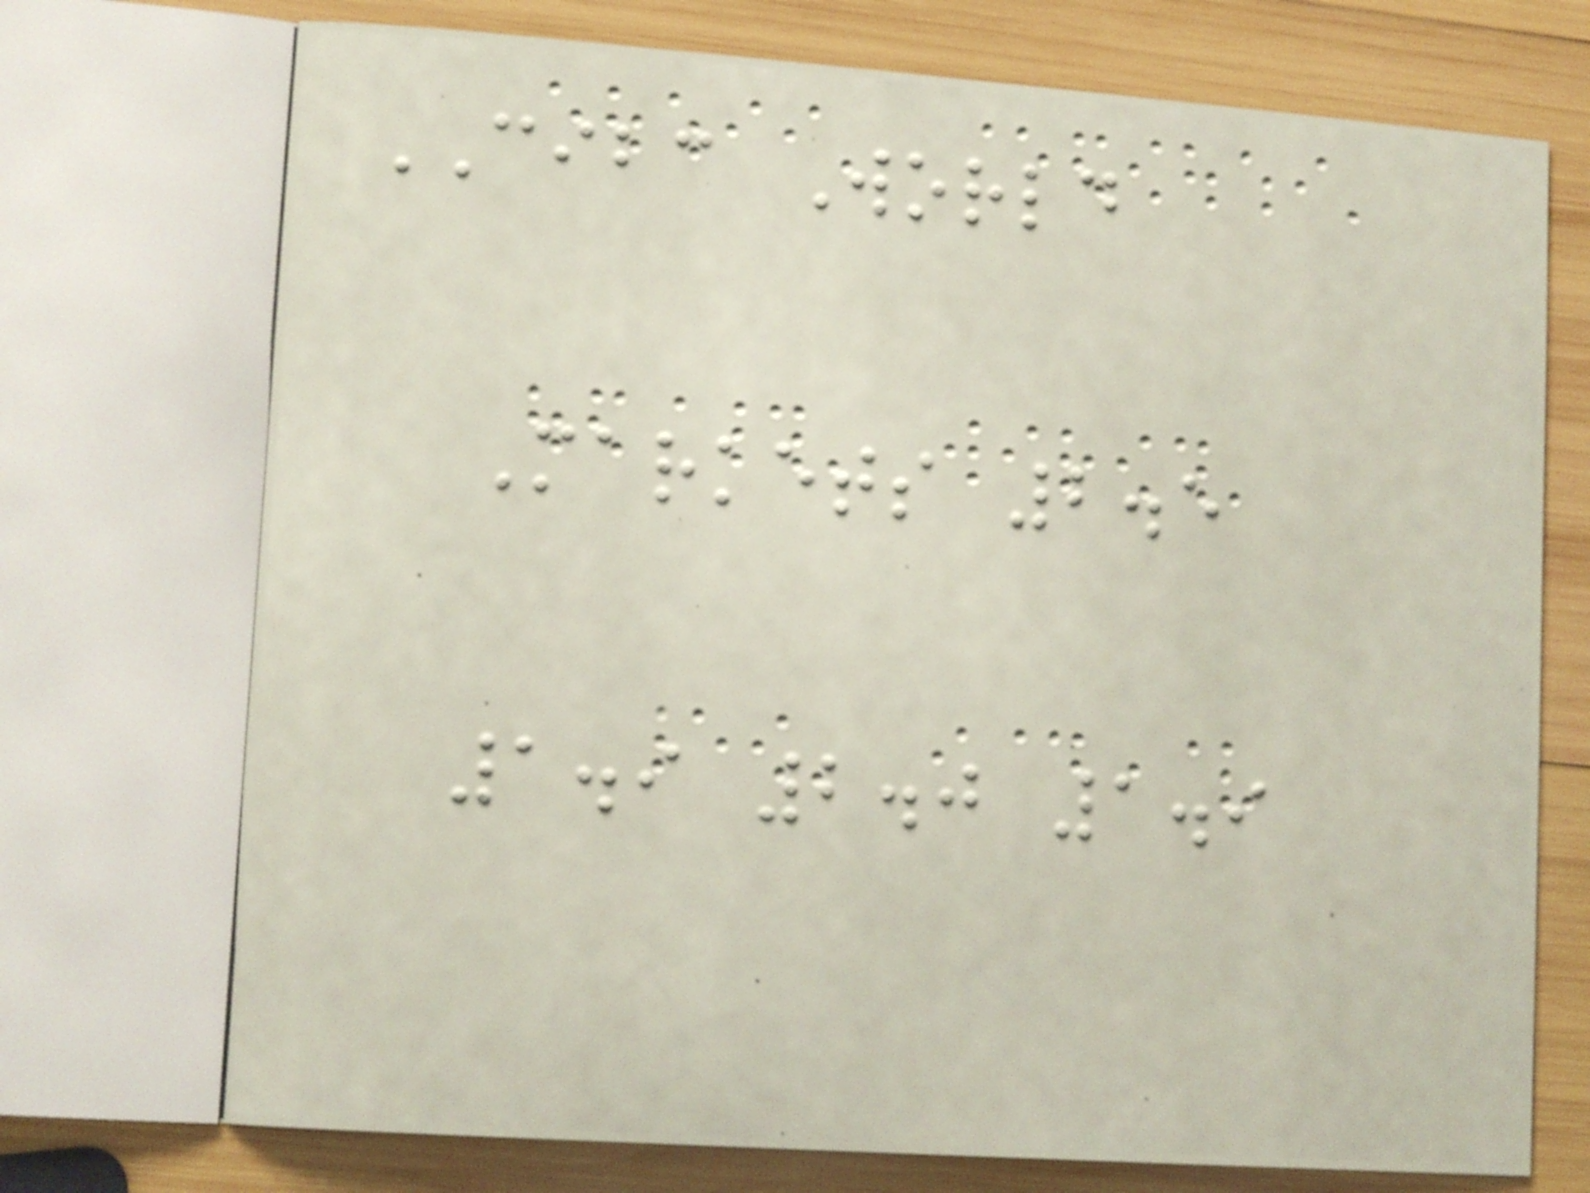CIBC World
Markets 2.5
1.9 2.0 1.9
